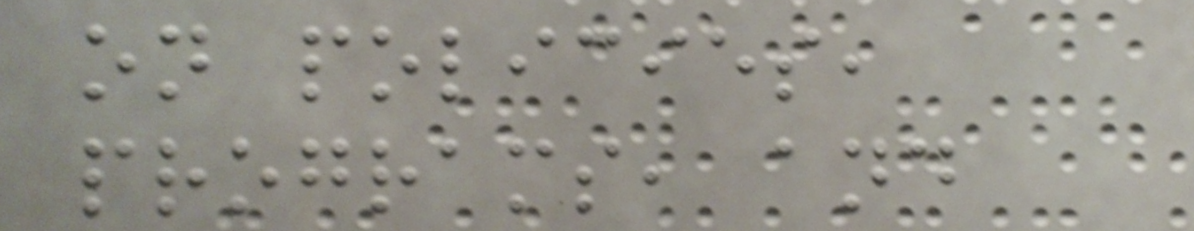on policies,
programs, and
